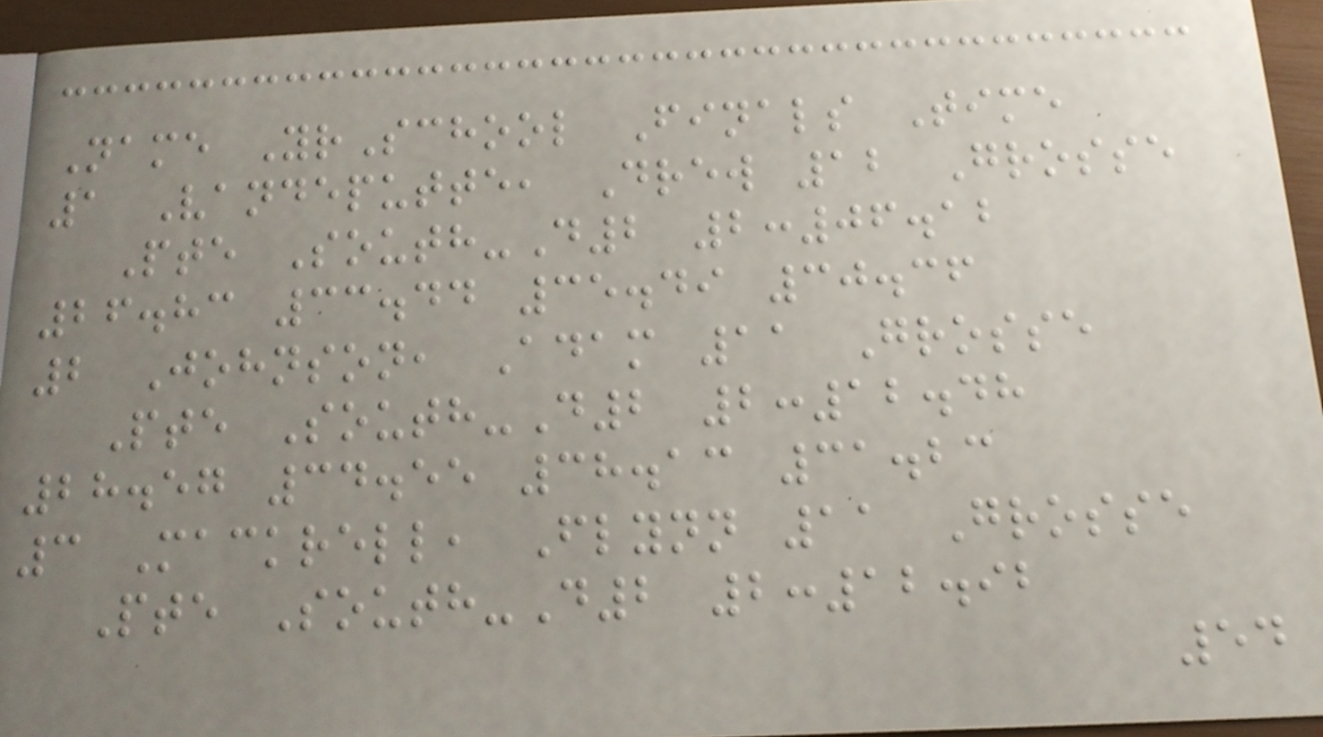Name YrSchool Finals Time
1 Vandeputte, Drew 12 Grosse
Pte South-D2 2:06.12
26.83 33.44 35.49 30.36
2 Johnson, Adam 11 Grosse
Pte South-D2 2:12.48
28.57 34.55 38.13 31.23
3 Mackrell, Flynn 11 Grosse
Pte South-D2 2:12.92
54
